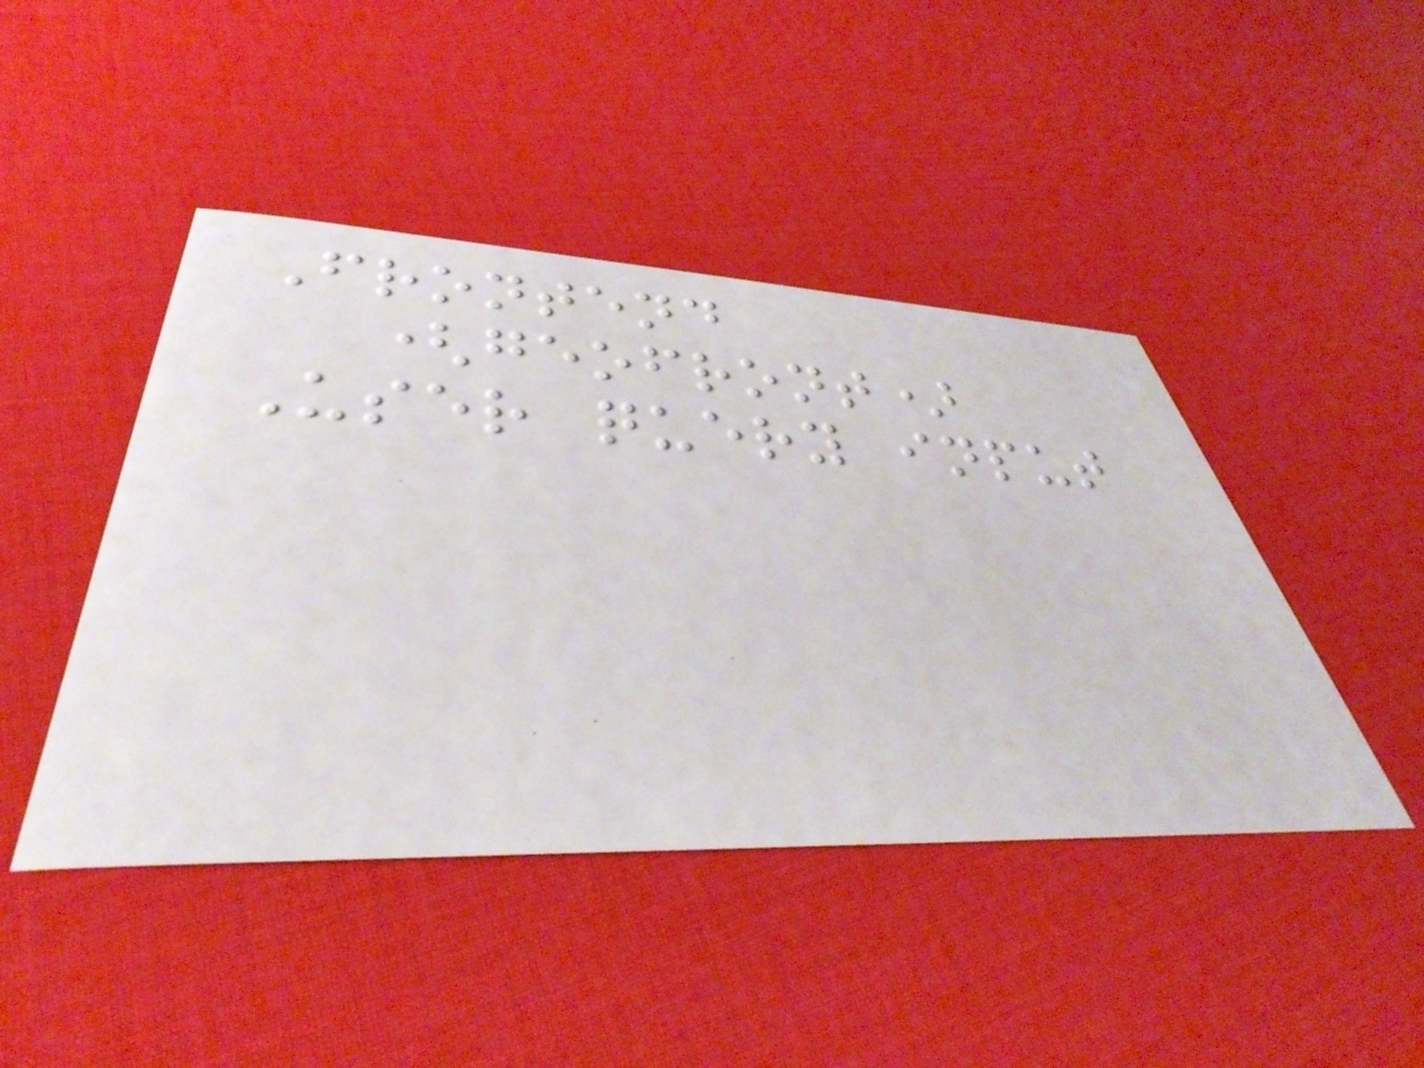Frontend
(geofront)
User query input
